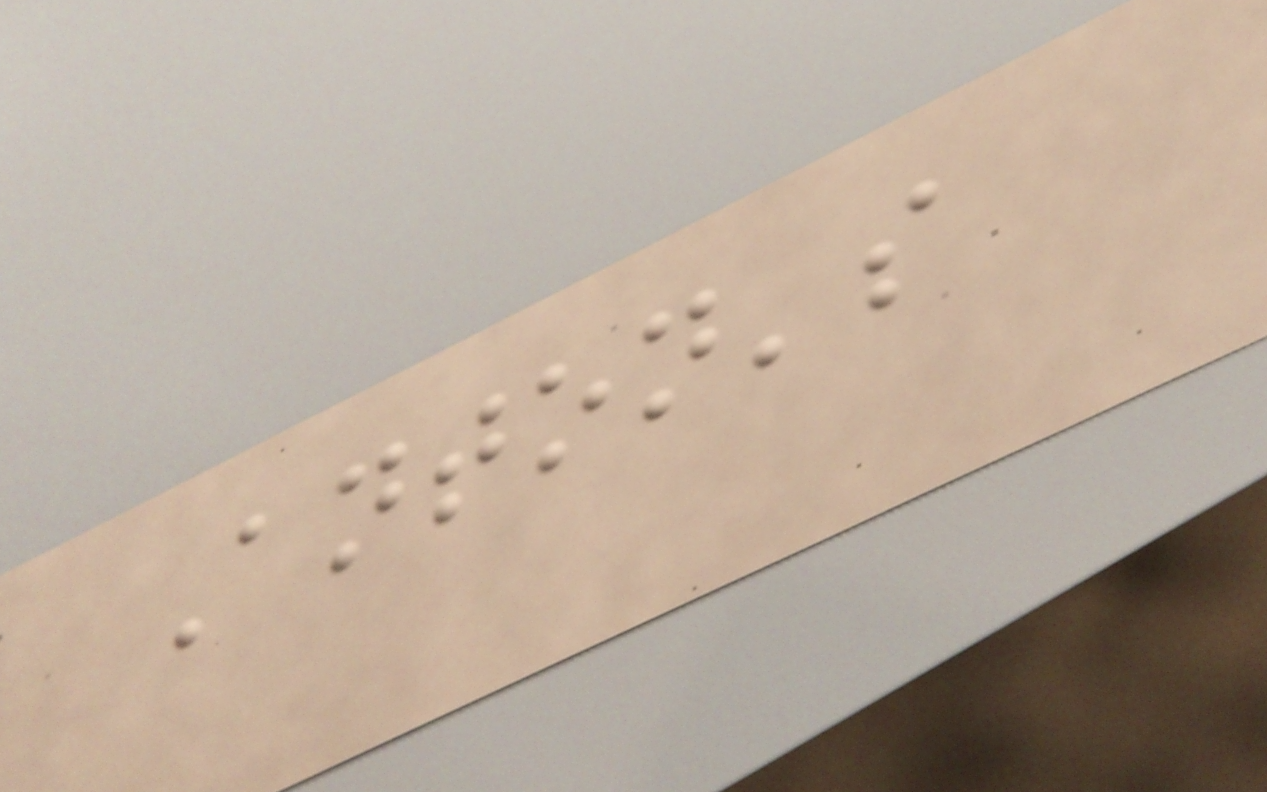Anton's
